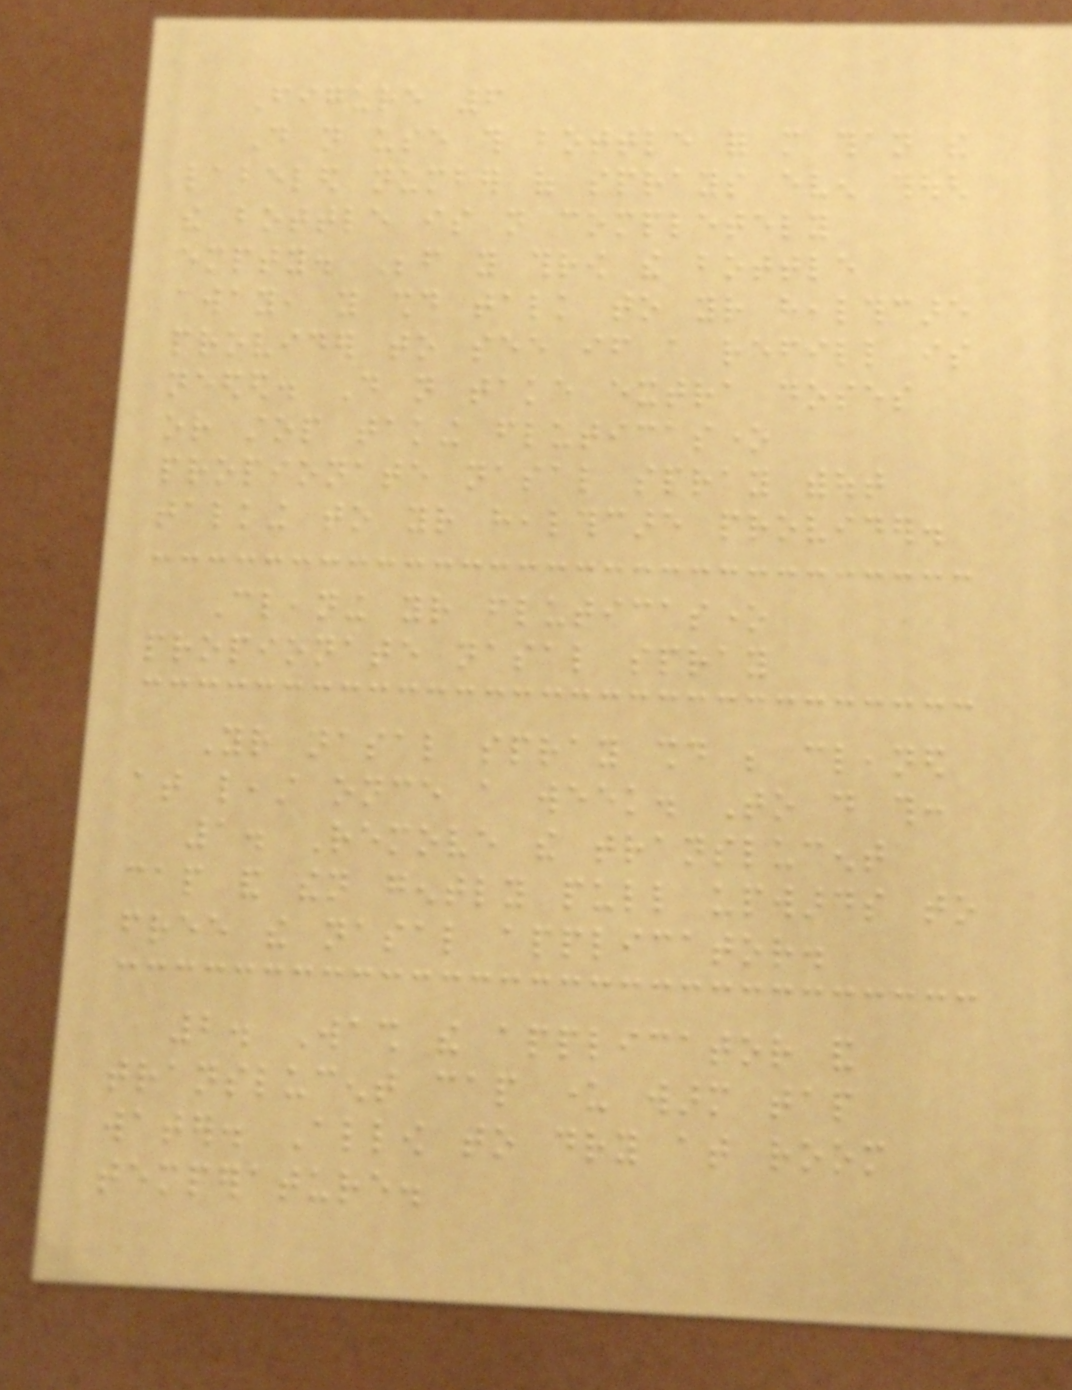Figure 6
Do not use this bottle for more than the
labeled number of sprays even though
the bottle is not completely
empty. Before you throw the bottle
away, you should talk to your healthcare
provider to see if a refill is
needed. Do not take extra doses
or stop taking fluticasone
propionate nasal spray without
talking to your healthcare provider.
Cleaning your fluticasone
propionate nasal spray
Your nasal spray should be cleaned
at least once a week. To do this:
1. Remove the translucent
cap and then gently pull upwards to
free the nasal applicator.
2. Wash the applicator and
translucent cap under warm tap
water. Allow to dry at room
temperature.
